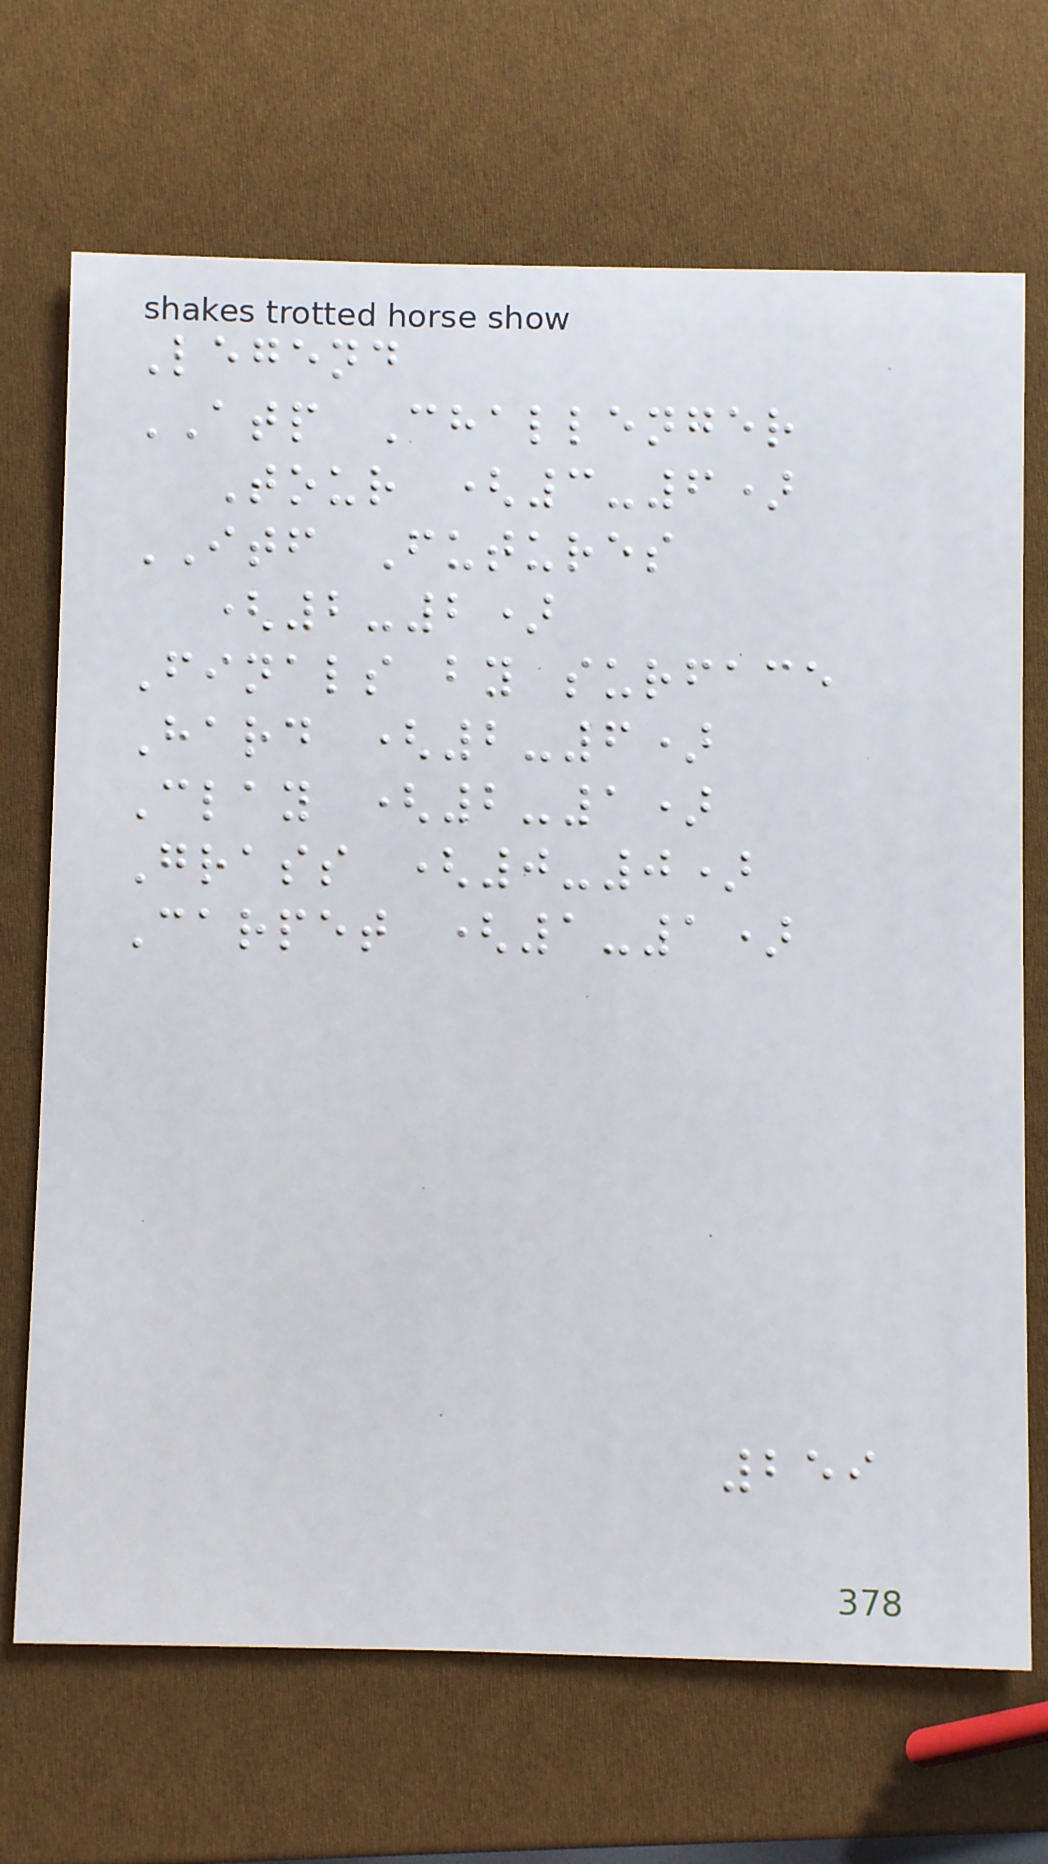Legend
ATP Challenger
Tour (3-6)
ITF Futures
(2-2)
Finals by surface
Hard (2-6)
Clay (2-1)
Grass (0-0)
Carpet (1-1)
259
